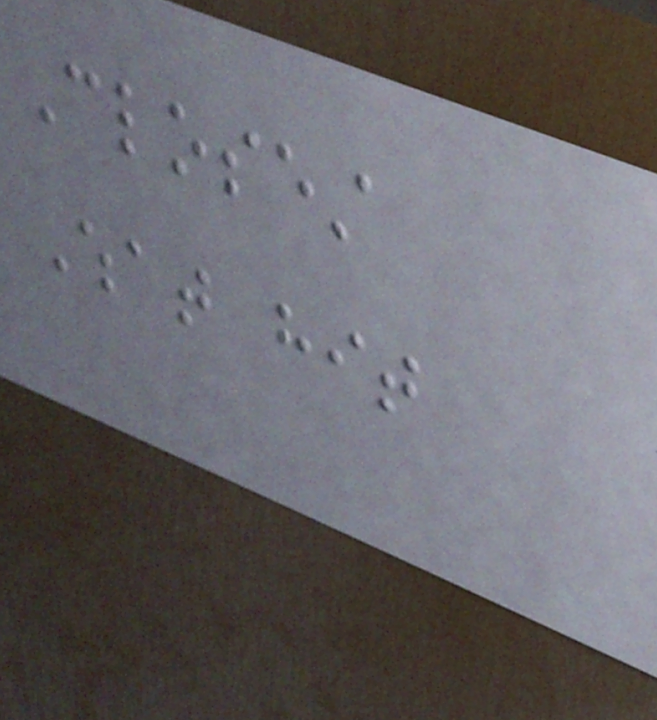Closest
What hit
